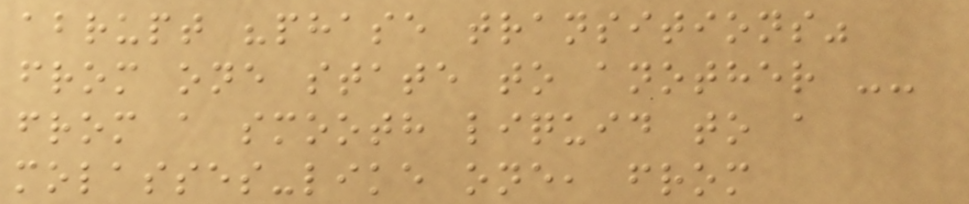abrupt "phase transitions"
from one state to another --
from a smooth liquid to a
molasses-like one, from
